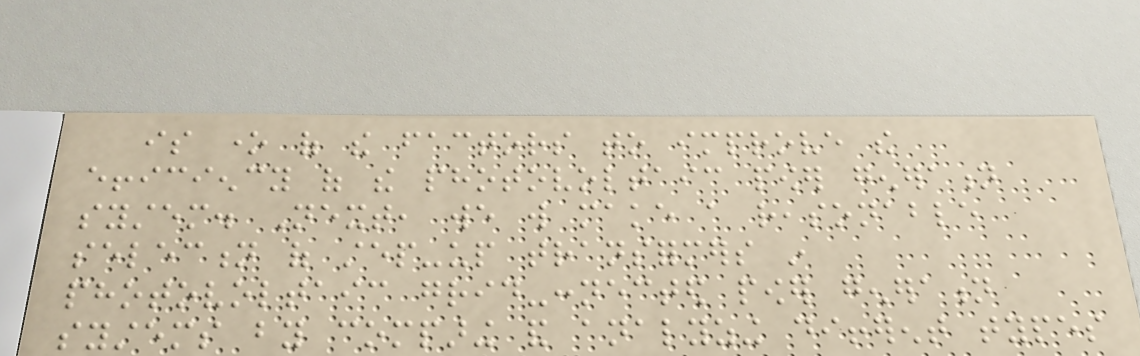is one of the factors to improve the
efficiency of the photovoltaic power generation
system. Next, we will make a reasonable
selection of step-up transformers in
photovoltaic grid-connected power generation
systems by comparing and analyzing different types
